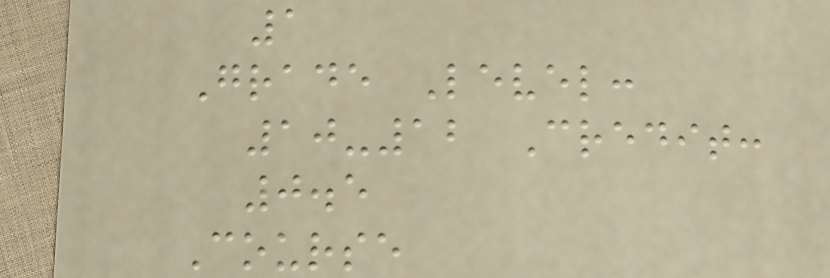1
Grade Level:
10-12 Credit:
0.5
Course
